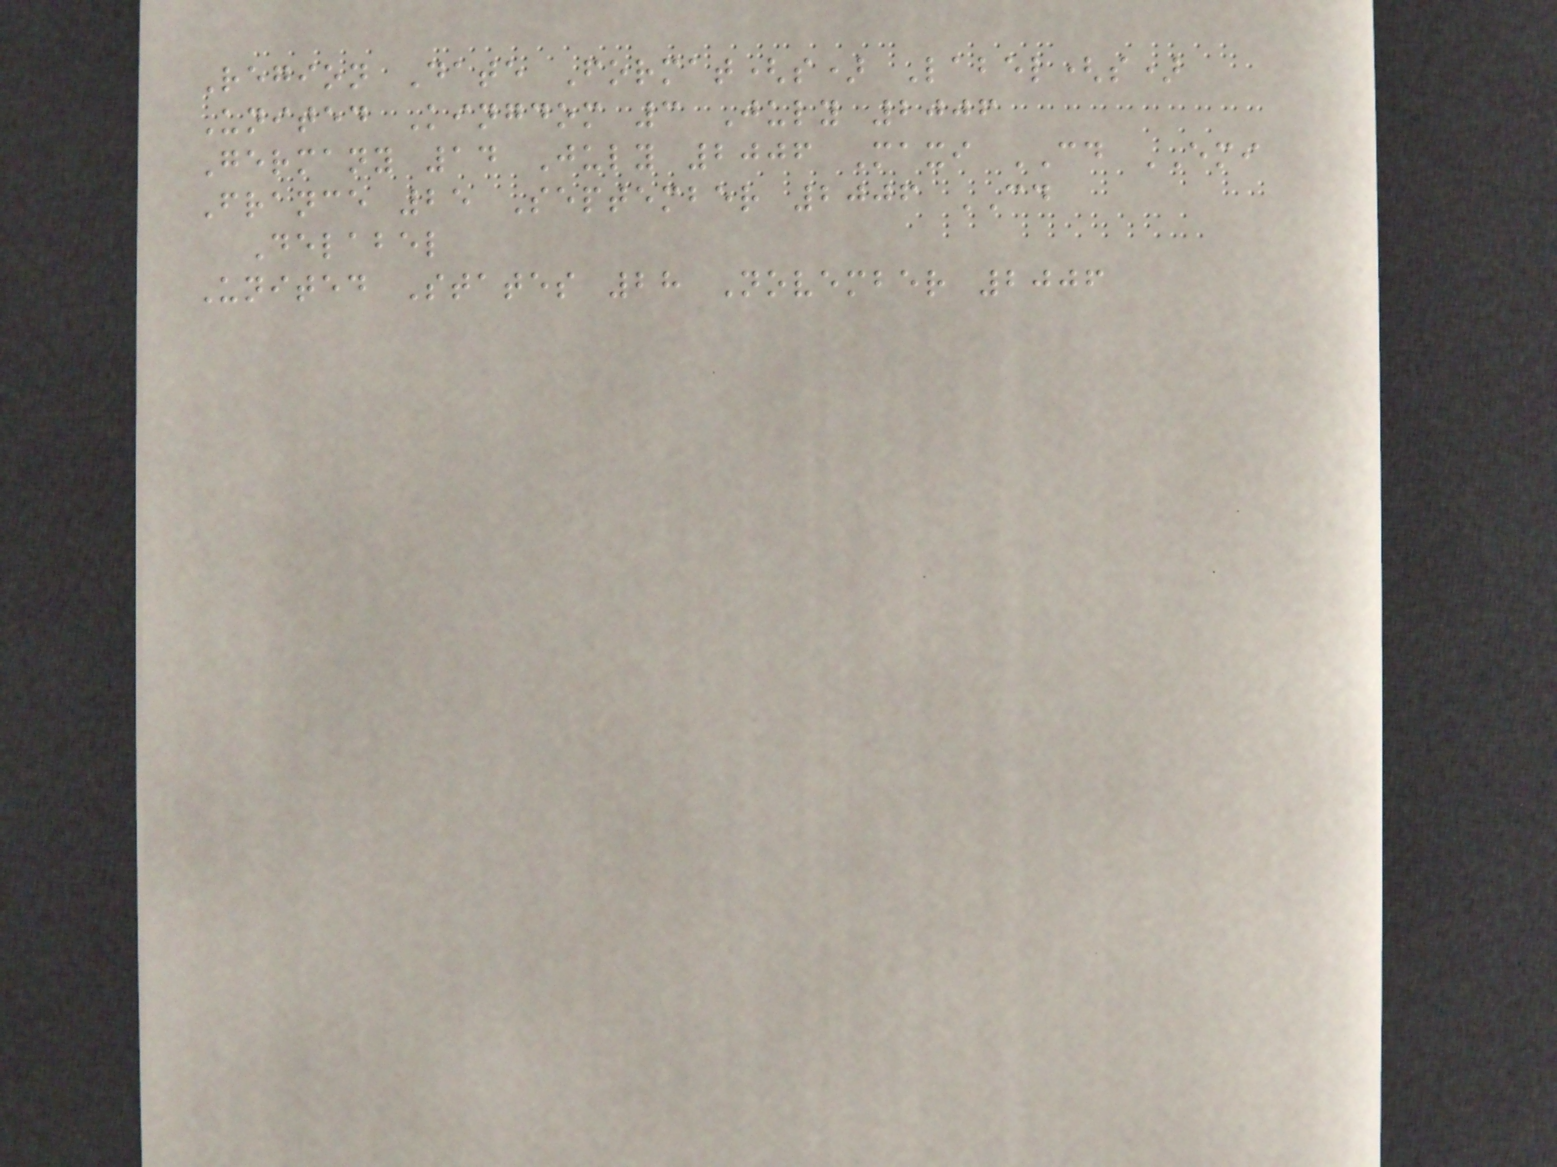Region Date Format(s) Label(s)
United Kingdom 3 July 2006
Germany 14 July 2006 Maxi CD EMI
France 25 September 2006 CD
Delabel
United States 28 November 2006
